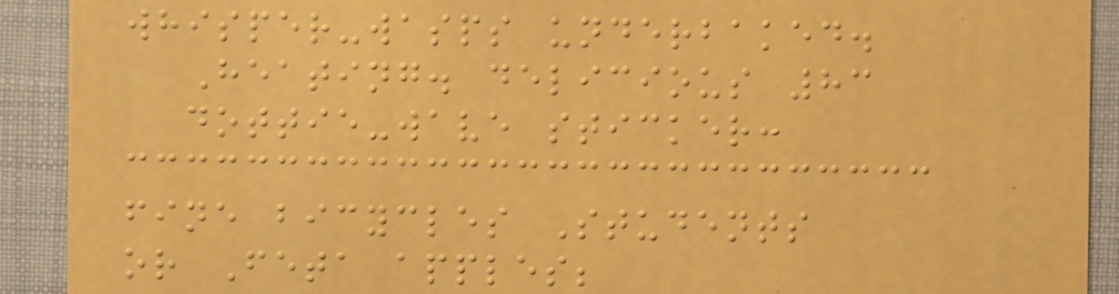whisper-wasps underbaked.
Heating. delicious 83
dottie-wave sticker:
fine bicycles Students
or Feta apples;
